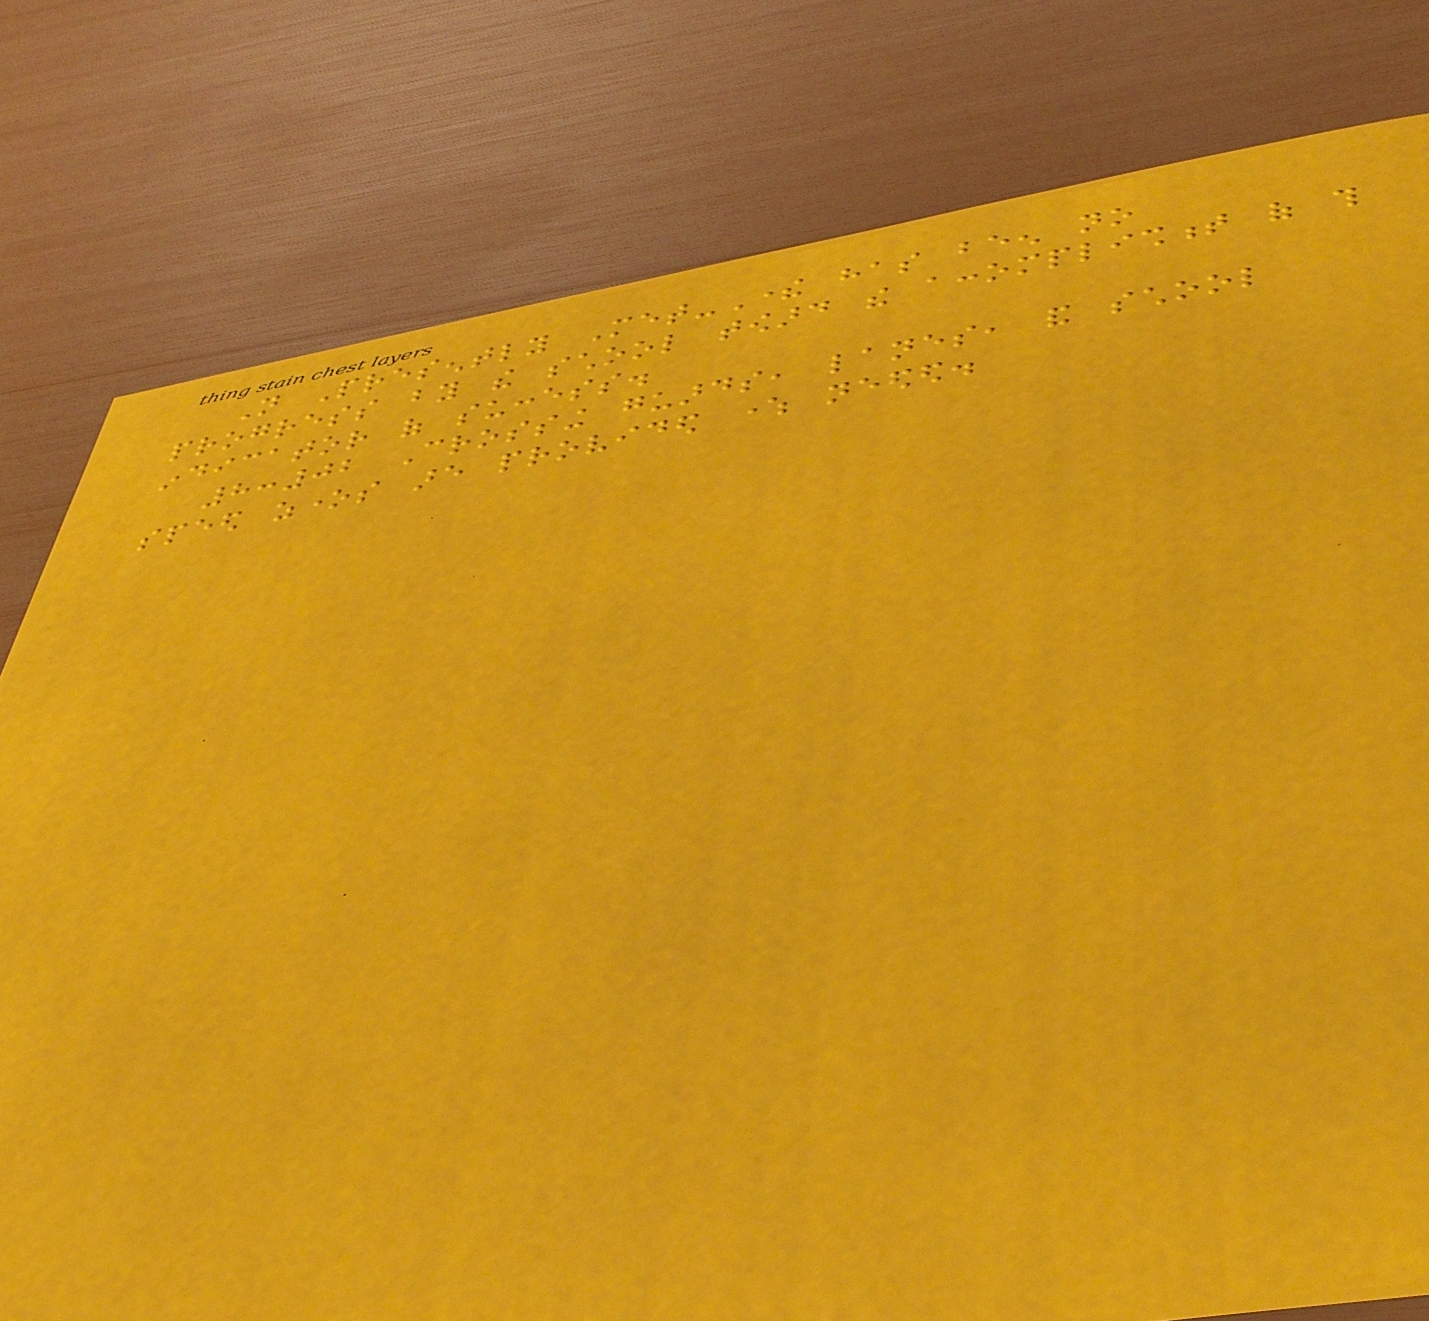Not Presently Met-There has been no
progress by the school toward the accomplishment of this
indicator of success.
8:02 Crossing guards, lanes, and school
speed zones are provided where needed.
